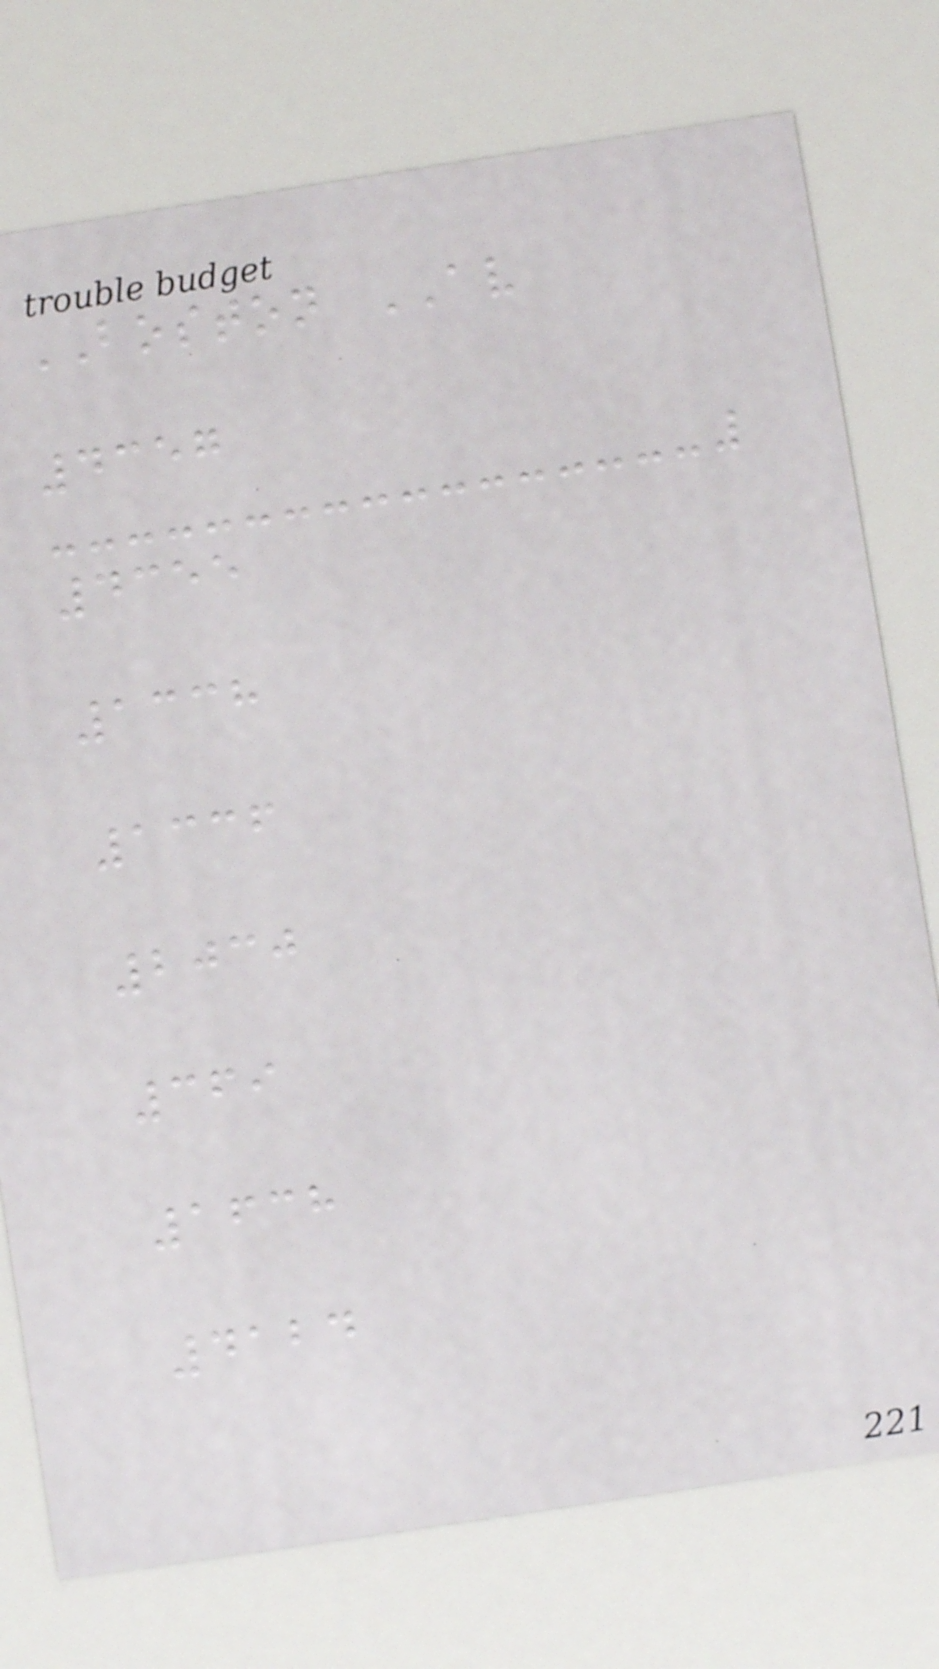BOSTON AV
4357
4355
1338
1336
2030
369
1638
4124
